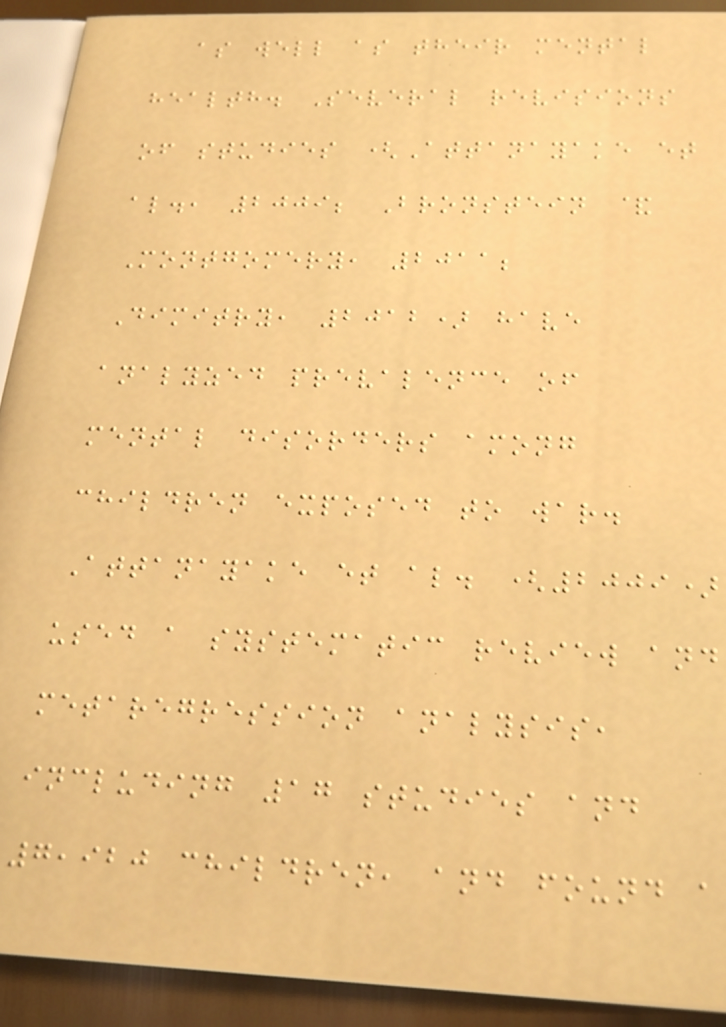as well as their mental
health. Several revisions
of studies (Attanayake et
al., 2009; Bronstein &
Montgomery, 2011;
Dimitry, 2012) have
analyzed prevalence of
mental disorders among
children exposed to war.
Attanayake et al. (2009)
used a systematic review and
metaregression analysis,
including 17 studies and
7,920 children, and found a
